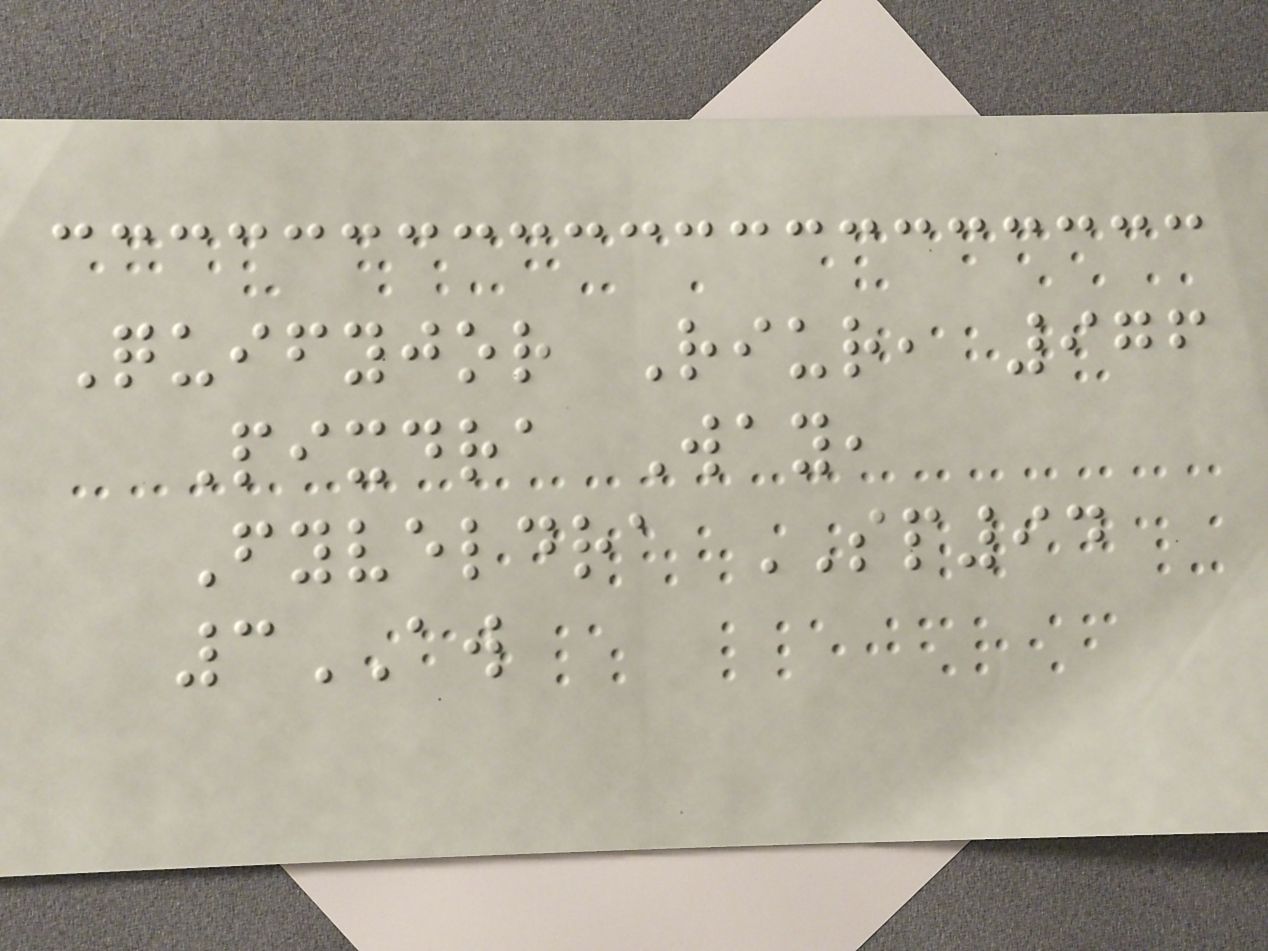Quifyjor Riur, 976
Pixdra Way,
Fyveldra SP94
3AW
